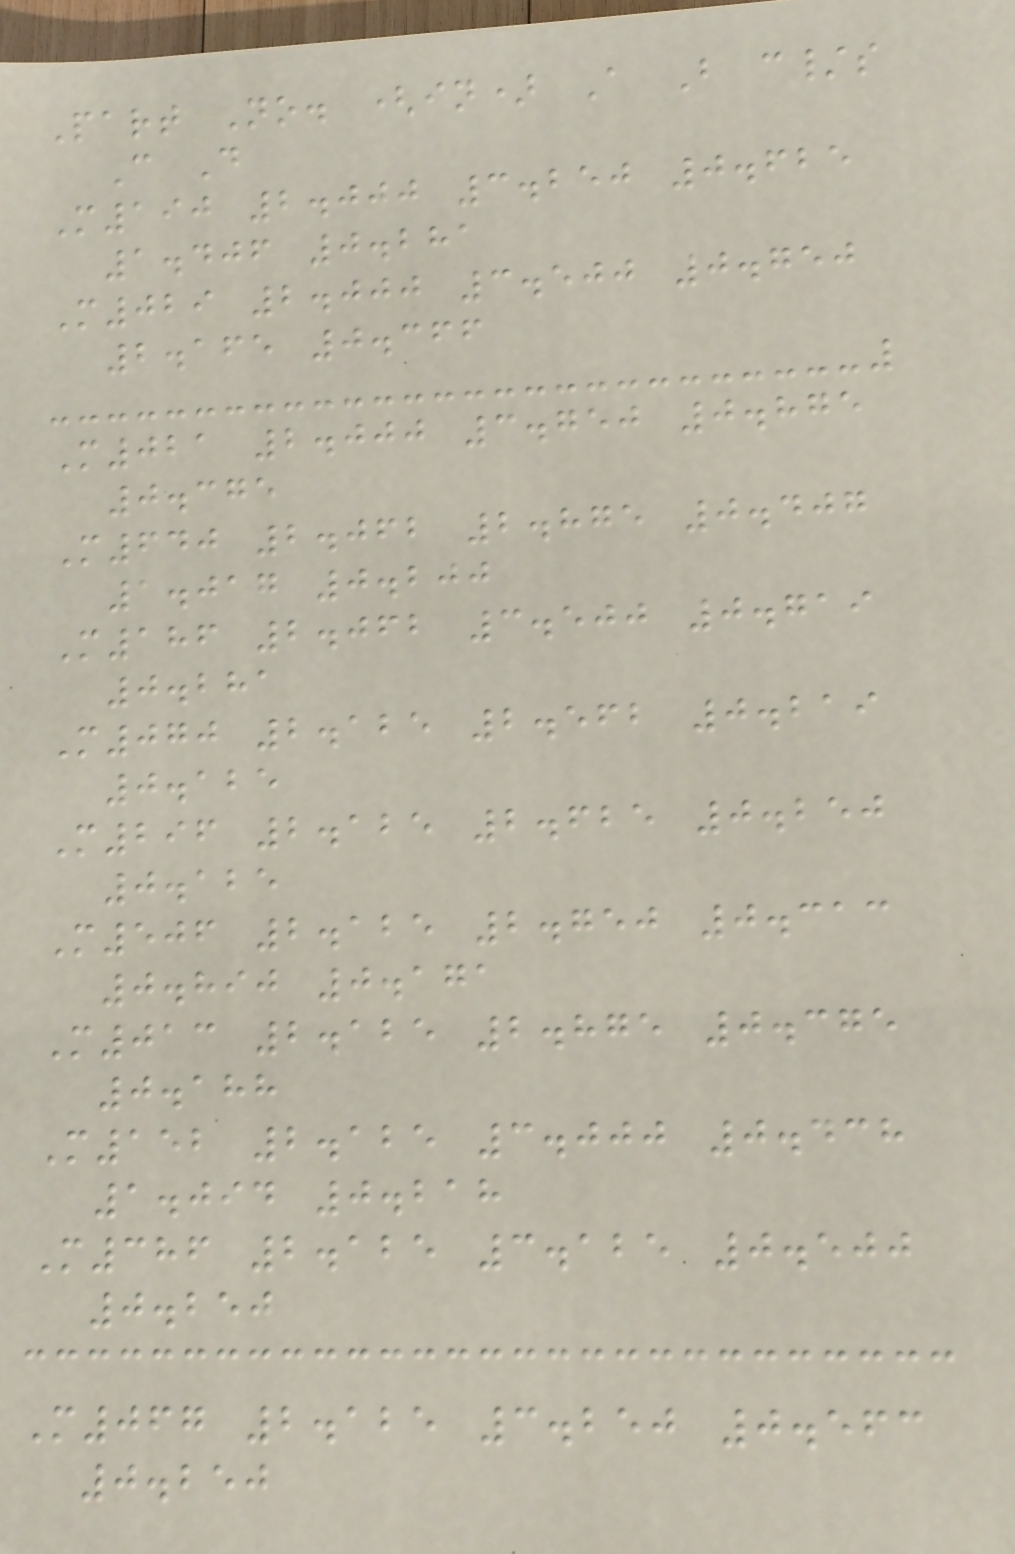Part No. (in) A B c/s
C D
M190 2.000 3.250 0.625
1.406 0.281
M029 2.000 3.500 0.750
2.165 0.366
M021 2.000 3.750 0.875
0.375
M640 2.062 2.875 0.407
1.017 0.200
M186 2.062 3.500 0.719
0.281
M070 2.125 2.562 0.219
0.125
M296 2.125 2.625 0.250
0.125
M506 2.125 2.750 0.313
0.890 0.171
M013 2.125 2.875 0.375
0.188
M152 2.125 3.000 0.438
1.094 0.218
M386 2.125 3.125 0.500
0.250
M067 2.125 3.250 0.563
0.250
